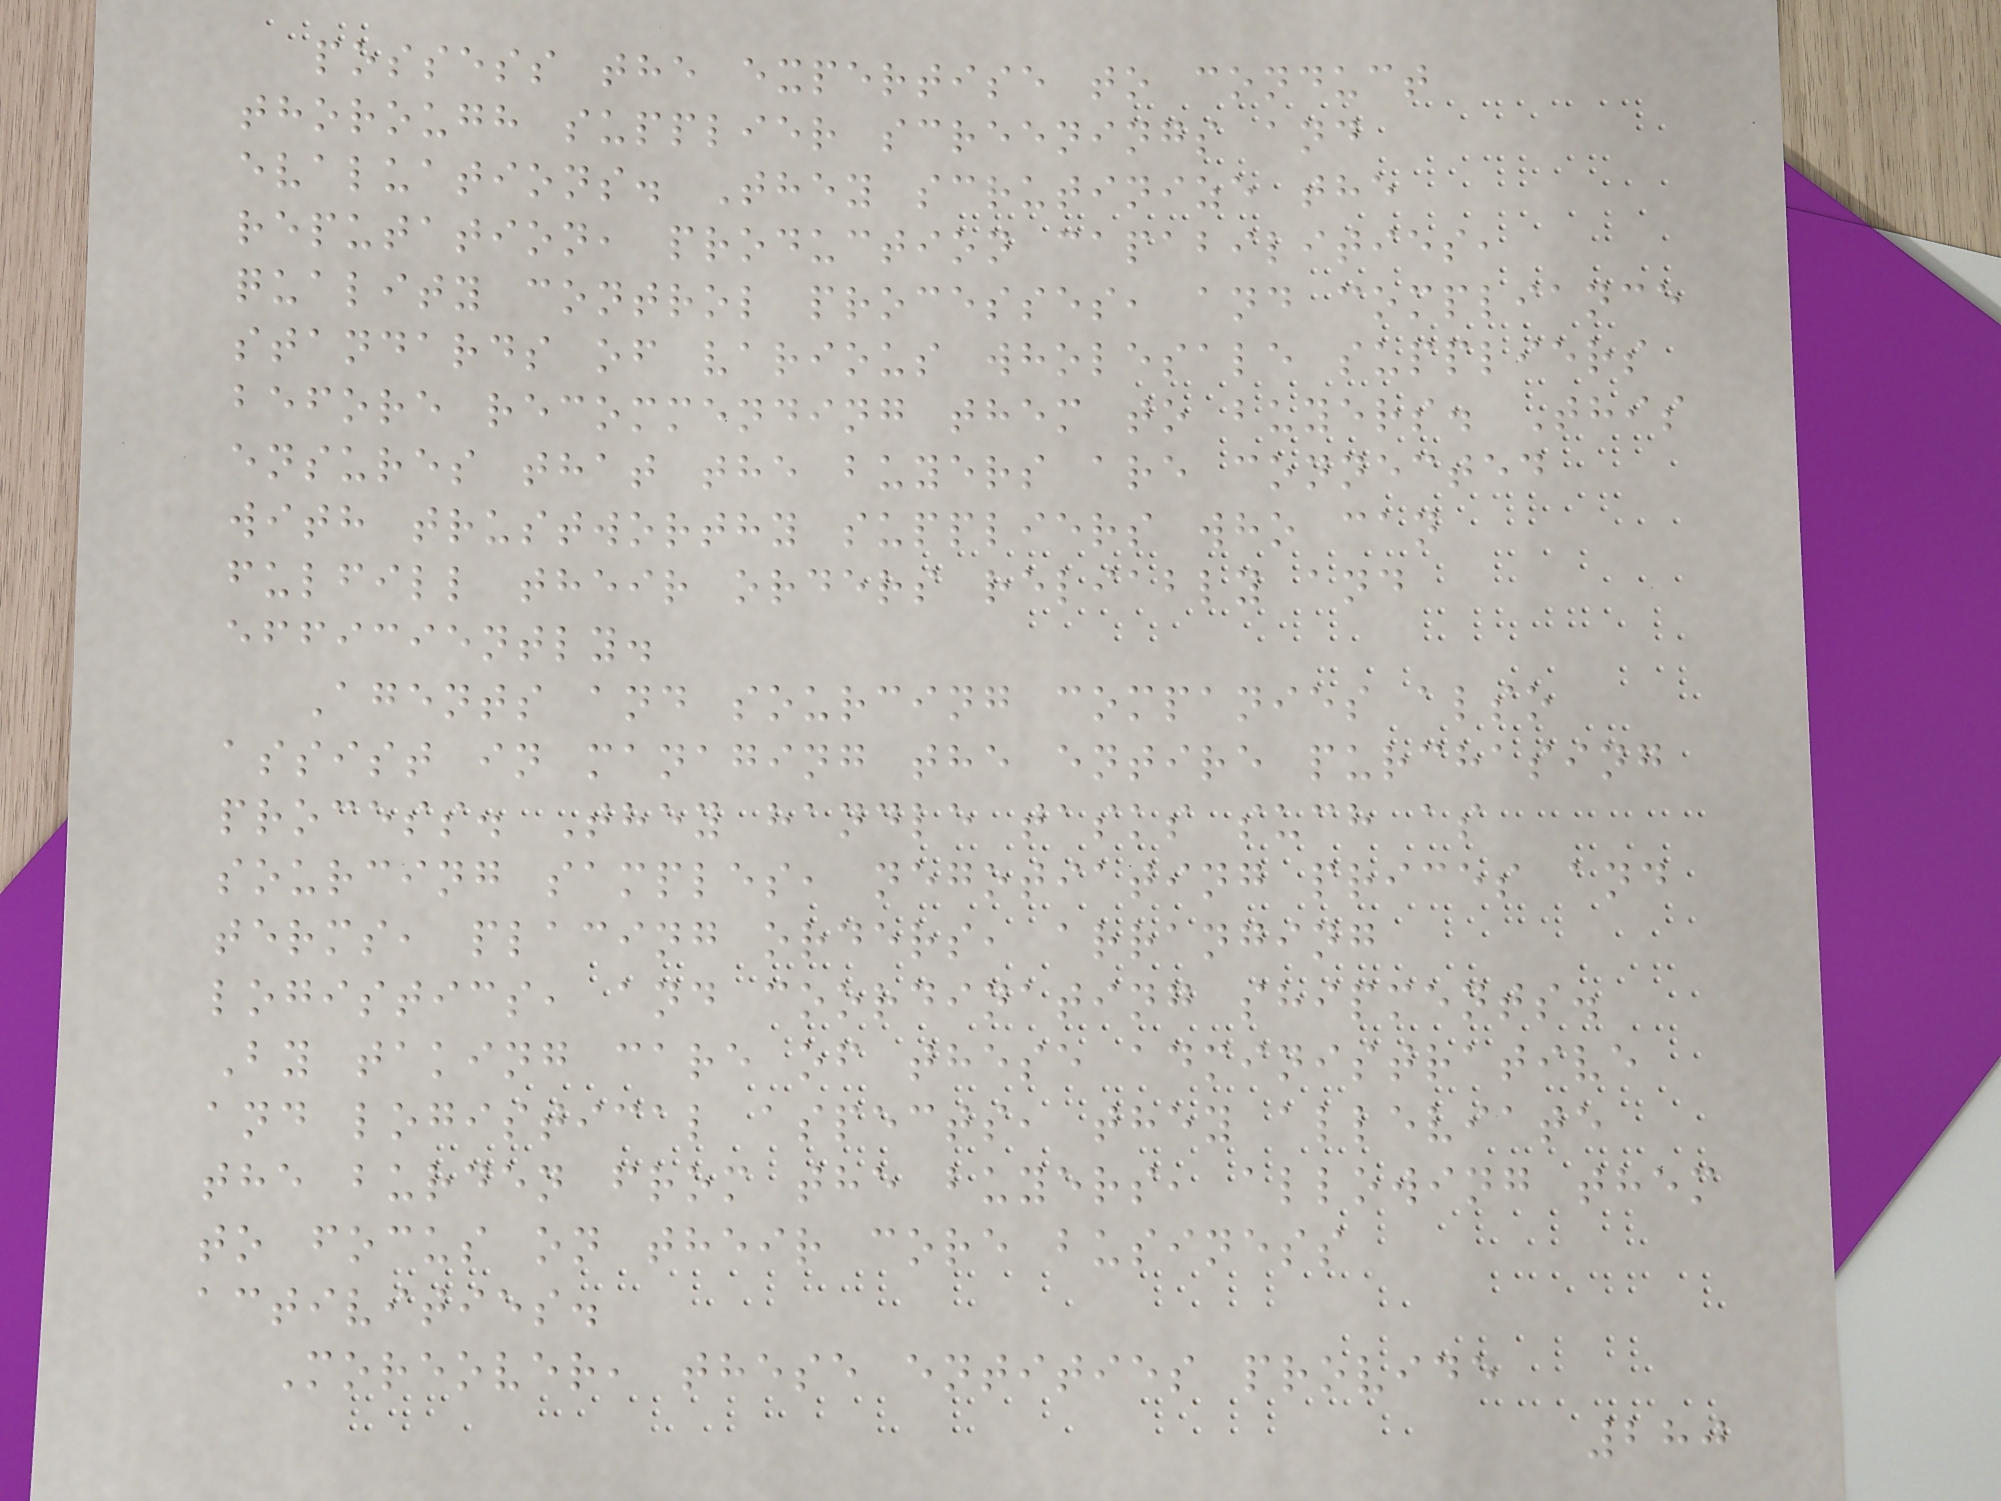possess the expertise to conduct
thorough supplier screenings and
evaluations. They scrutinize the
reputation, production capabilities,
quality control processes, and compliance
standards of various wholesale suppliers
before recommending them to buyers. This
ensures that the buyers are connected
with trustworthy suppliers who can
fulfill their orders reliably and
efficiently.
Agents and sourcing companies also
assist in managing the entire purchasing
process. They handle tasks such as
sourcing samples, negotiating prices and
terms, placing orders, arranging
logistics, and coordinating shipments.
By taking care of these administrative
and logistical aspects, they alleviate
the burden from the buyers, allowing them
to focus on their core business
activities.
Moreover, these entities provide
280
